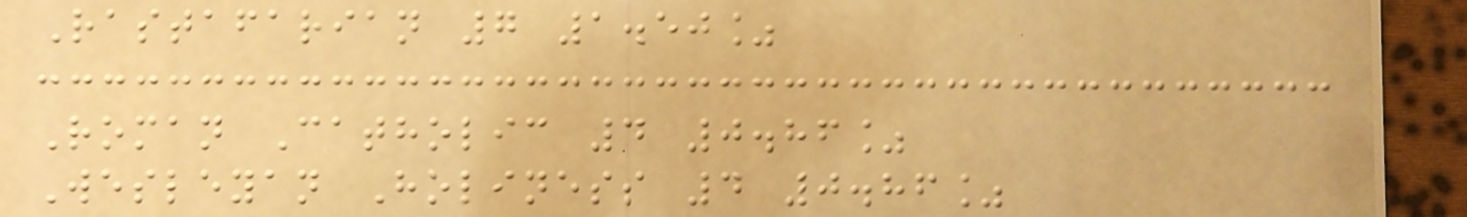Rastafarian 7 1.50%
Roman Catholic 4 0.86%
Wesleyan Holiness 4 0.86%
